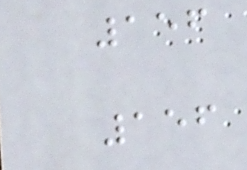156
156
